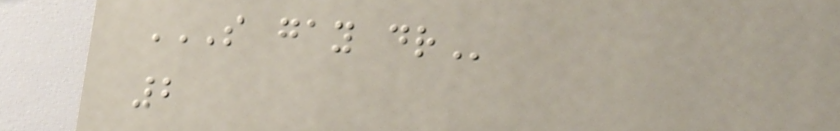S GAY DR
2
